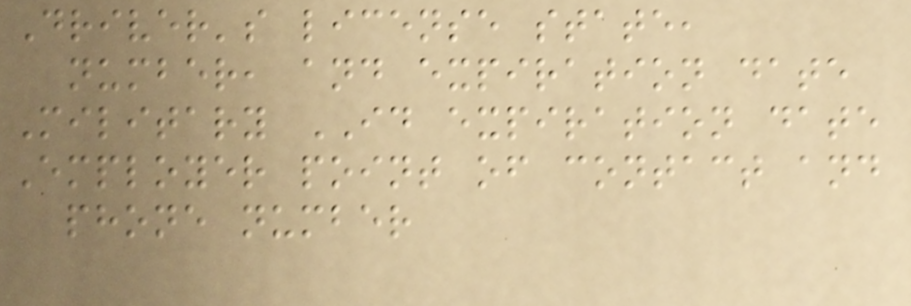Driver's license state,
number, and expiration date
Military ID expiration date
Employer point of contact and
phone number
